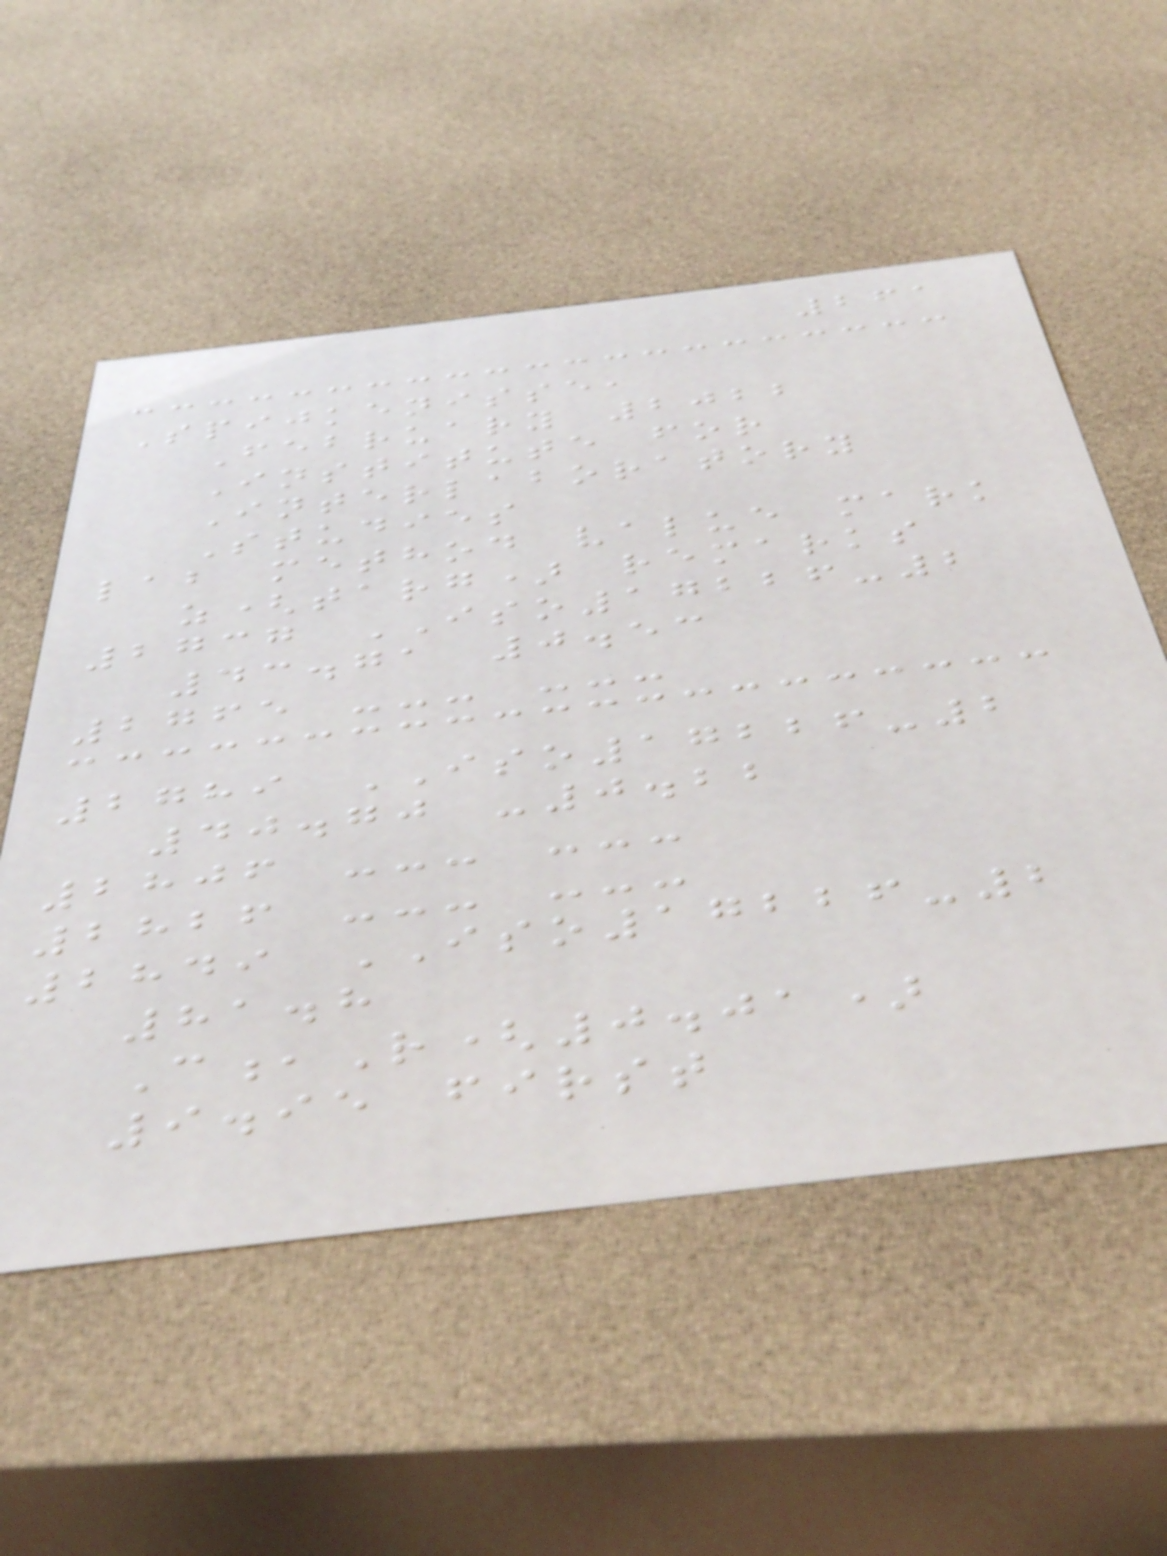261
Spijkenisse,
February 2022
Institute for
Interlaboratory
Studies
lab method value mark
z(targ) remarks
2737 ISO17226-2
43.71 0.53
2765 --- ---
2789 ISO17226-2
40.70 -0.22
2806 --- ---
2826 --- ---
2849 ISO17226-2
81.8
C,R(0.01)
9.95 first
